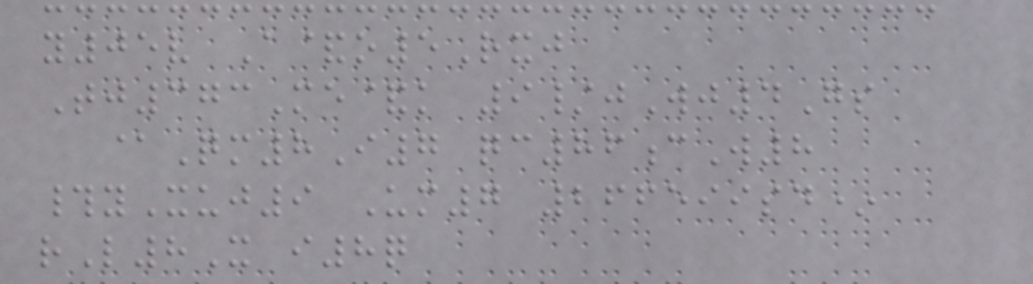y05v A&o5Rxj
Tj373Me&k 9/jWj4Gs
@Qm8I7 qc86cW8
#yXuj9 Um7 266599sd*
rL8X i8q
